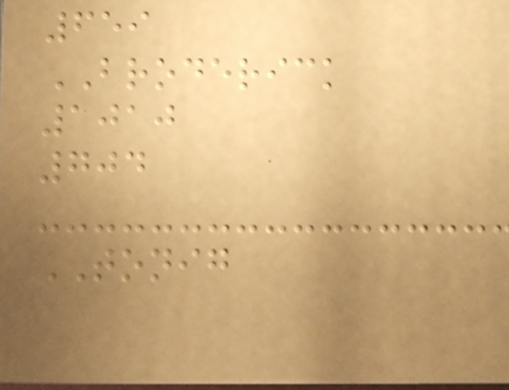659
BRODERICK
1010
704
TONIG
